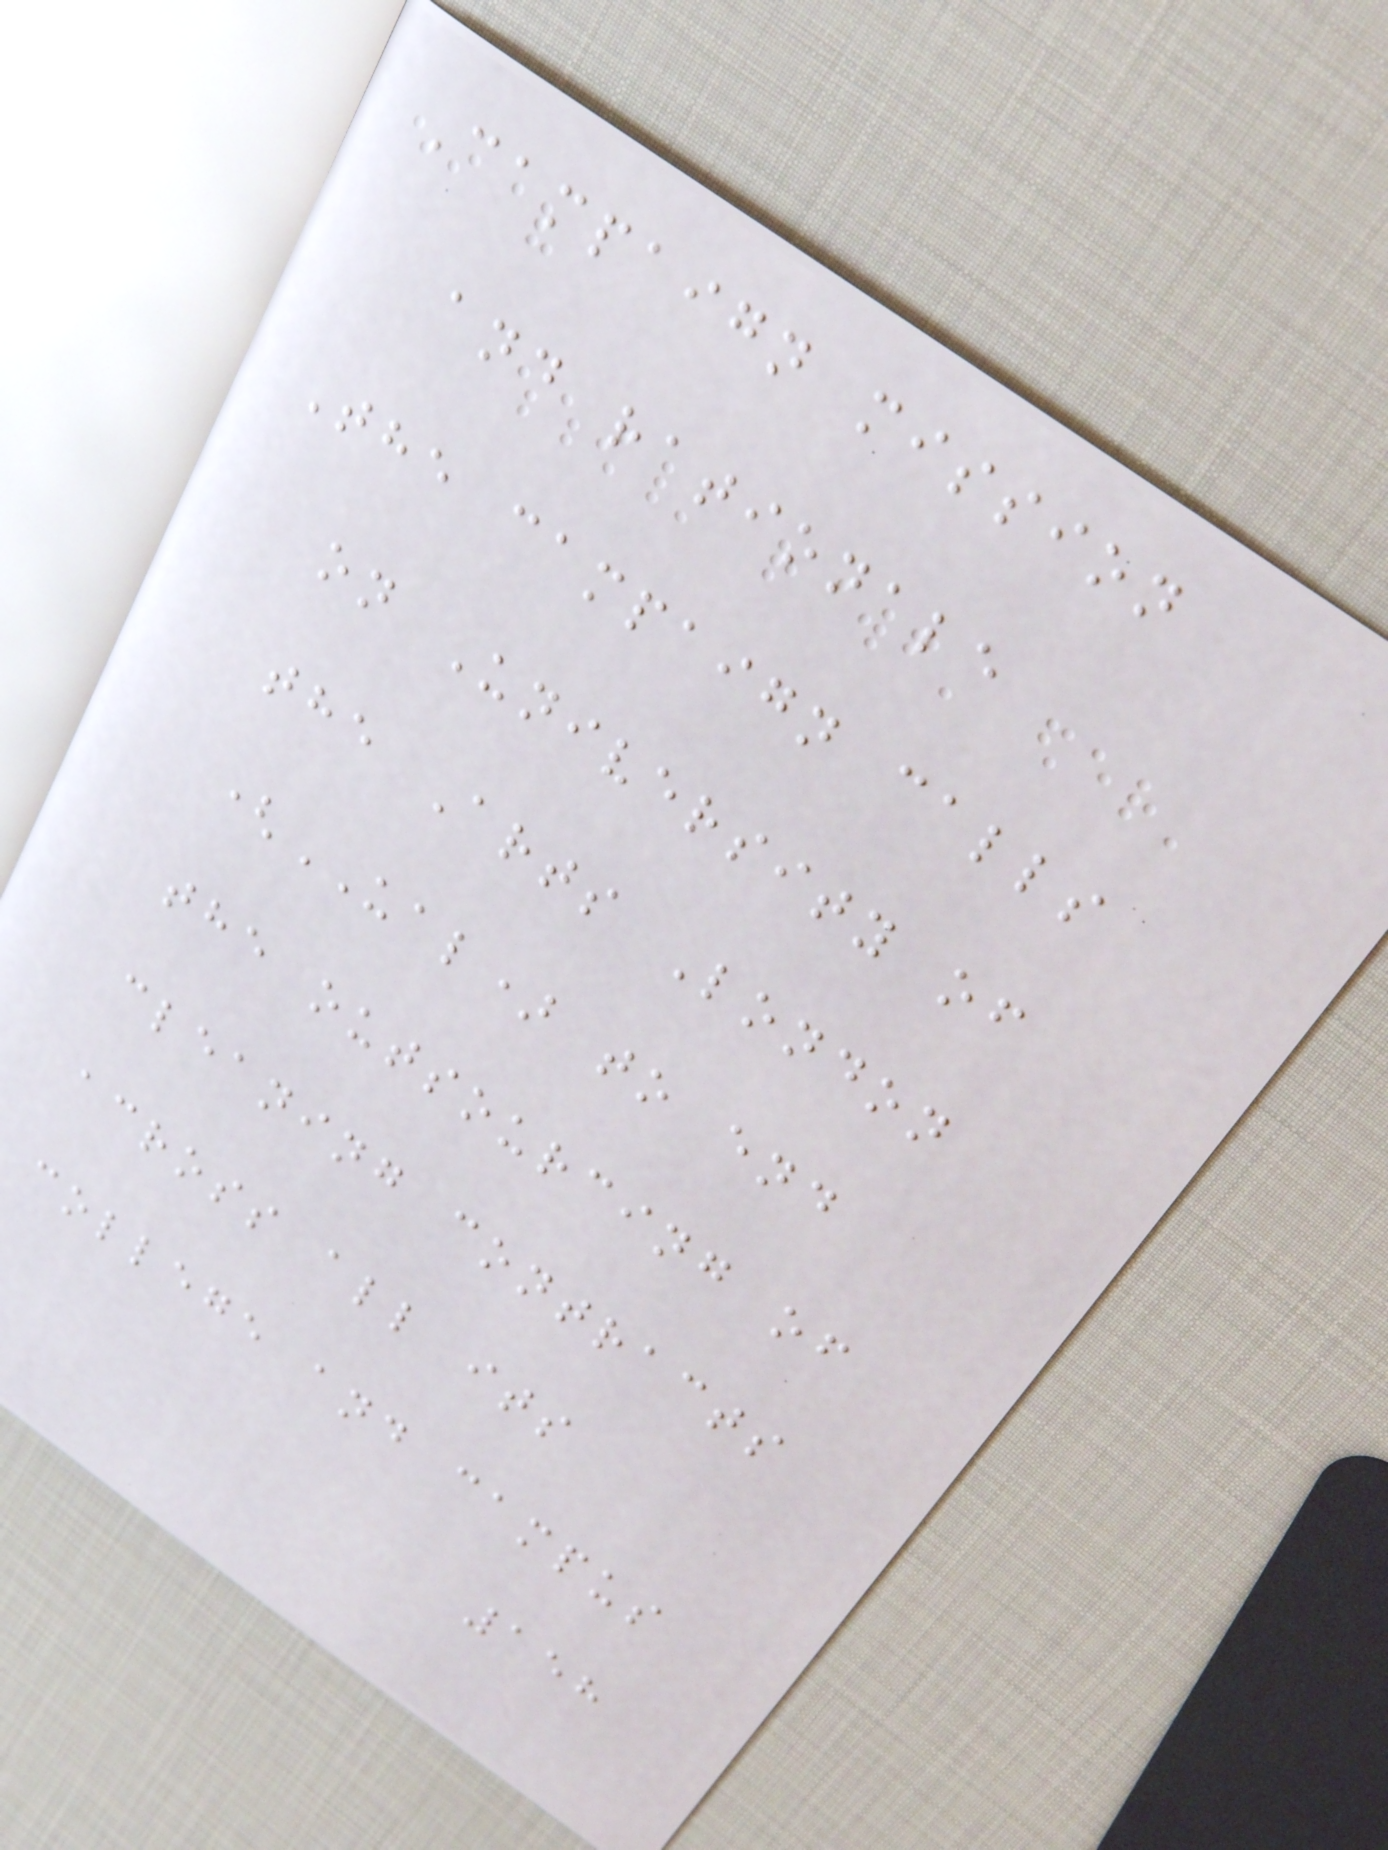Campaign mission
and rationale
The campaign calls
on University of
the Arts London
(UAL) to end
the outsourcing of
cleaning contracts
across all its
college and campus
158
